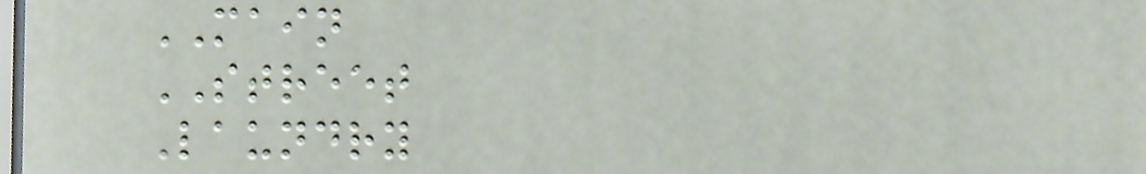MAIN
STREET
Laundry
